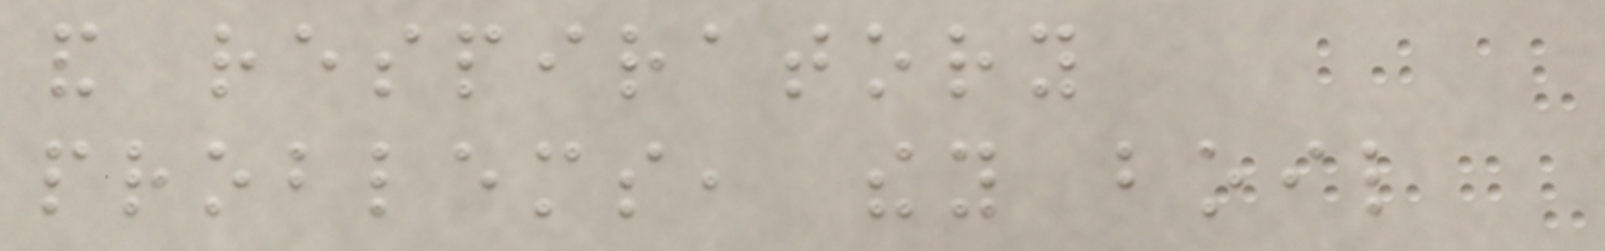and respiratory
problems, they boil
